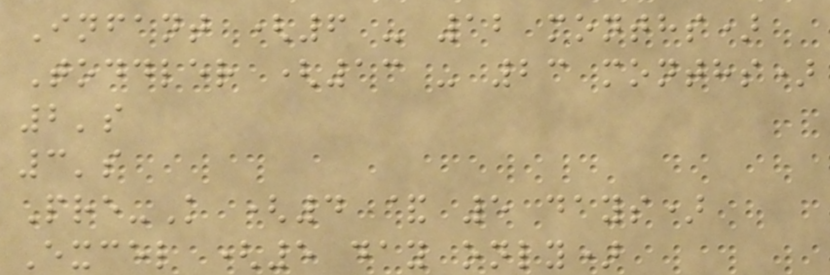Infant (6 - 12 months)
Toddler (13 - 23 months)
2's
3's
Pre-K (4 & 5 days)
Excel (5 day only)
